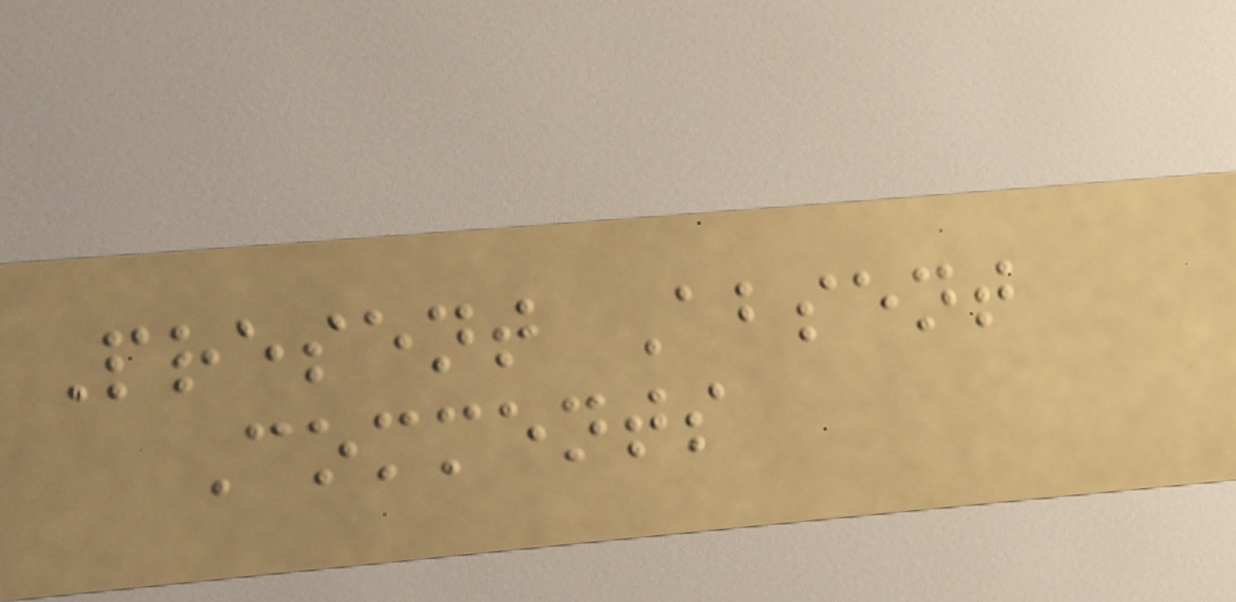Present Absent
Comments
